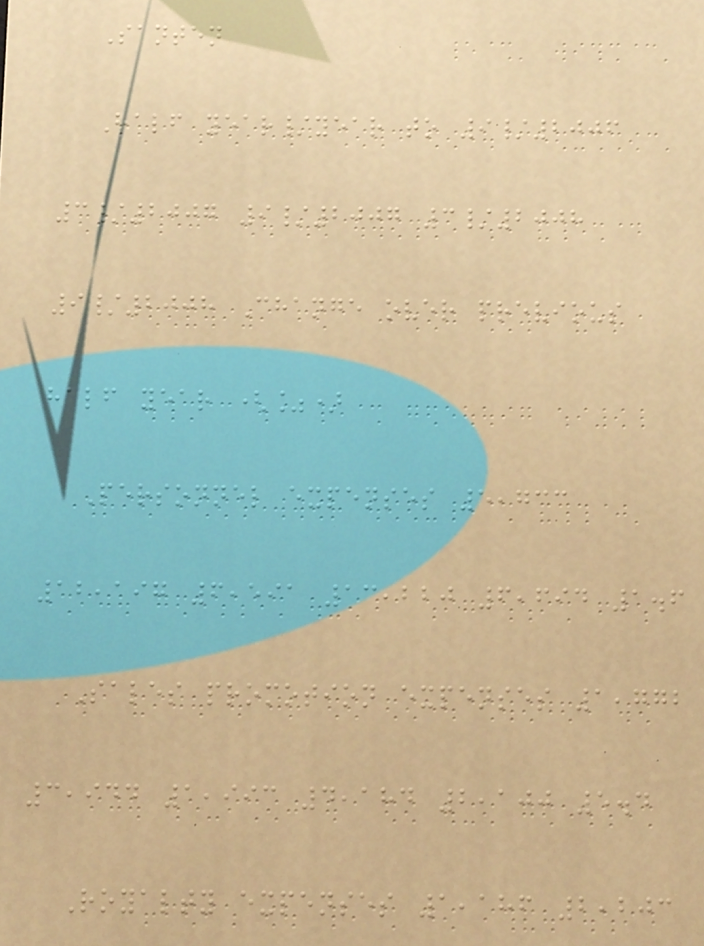Santen
Half year/year to 9/2006
3/2007 9/2007 3/2008
9/2008 Change over previous
half year (%)
Personnel expenses 5,733
12,197 6,591 13,220 6,694 1.6
Sales promotion expenses 1,772
3,944 1,993 4,184 2,100 5.4
Royalty expenses 1,186 2,203
